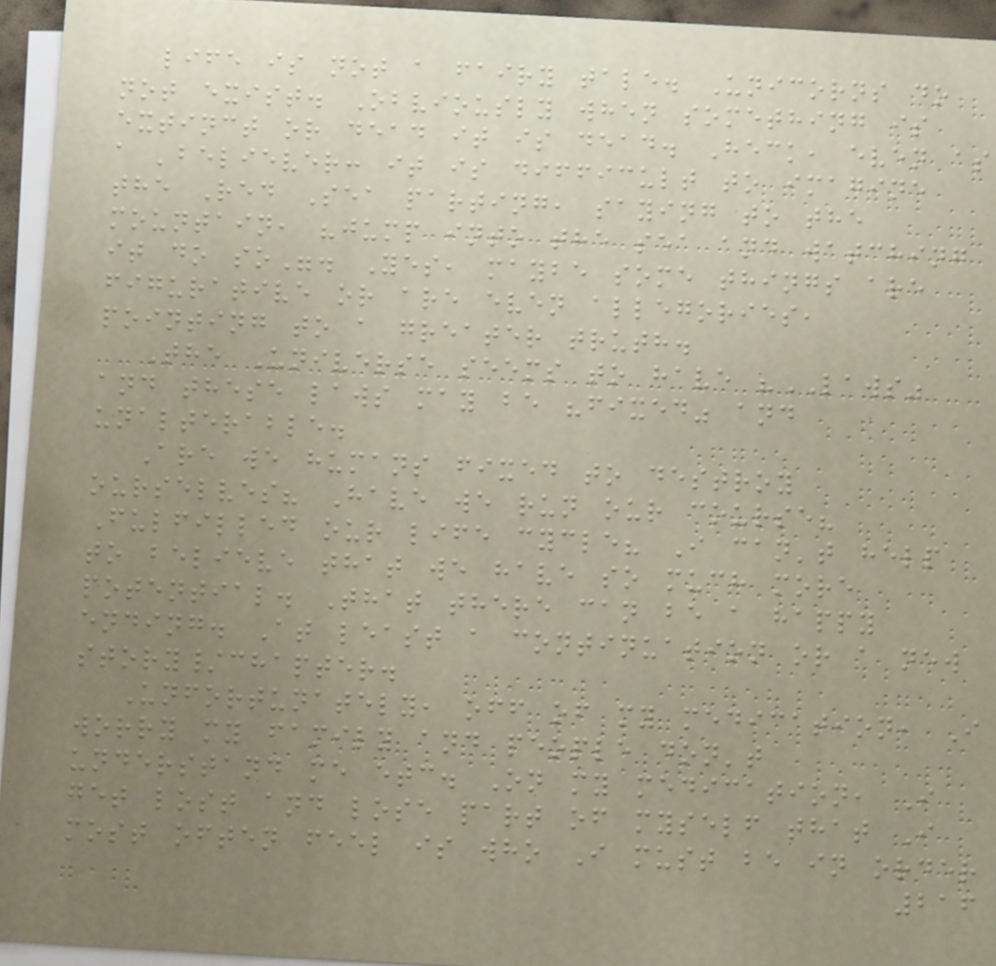life is not a fairy tale. Unicorns do
not exist. Obviously when something is
extinct or dead it is dead. Heck, even as
a 'believer: it is difficult to imagine
the Red Sea parting, saying to the
mountain, "jump into the sea and watching
it do so". Yes, maybe some things are
figurative or are even allegories,
pointing to a greater truth.
The Universe seems to have "LAWS"
and these laws may be "fixed" and
unalterable.
Are we humans fixed to destroy
ourselves? Have we run our course?
Fulfilled our life cycle? I can't help
to believe that we have so much more
potential. That there can be a happy
ending. At least a continuation or a new
story/chapter.
Unfortunately, off of my medication, I
worry my family and people don't
understand me etc. On my medication, I
get lost and lose part of myself that I
most often feel is who I must be in order
216
